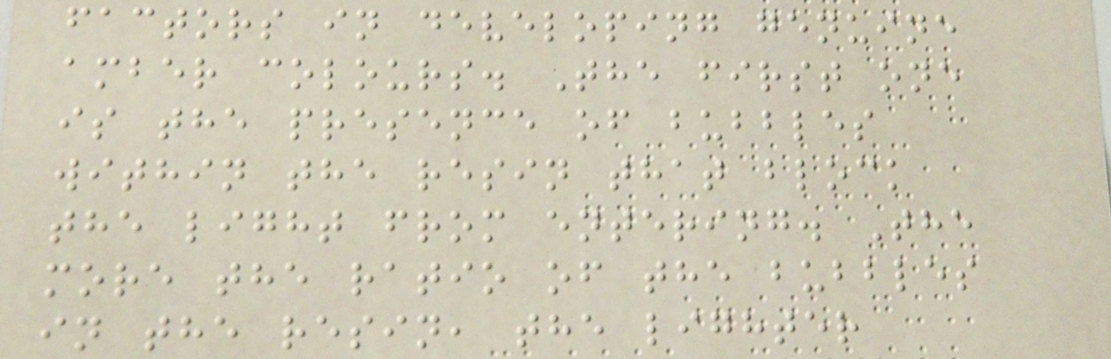factors in developing genuine
amber colours. The first one
is the presence of bubbles
within the resin that block
the light from entering. The
more the ratio of the bubbles
in the resin, the lighter
